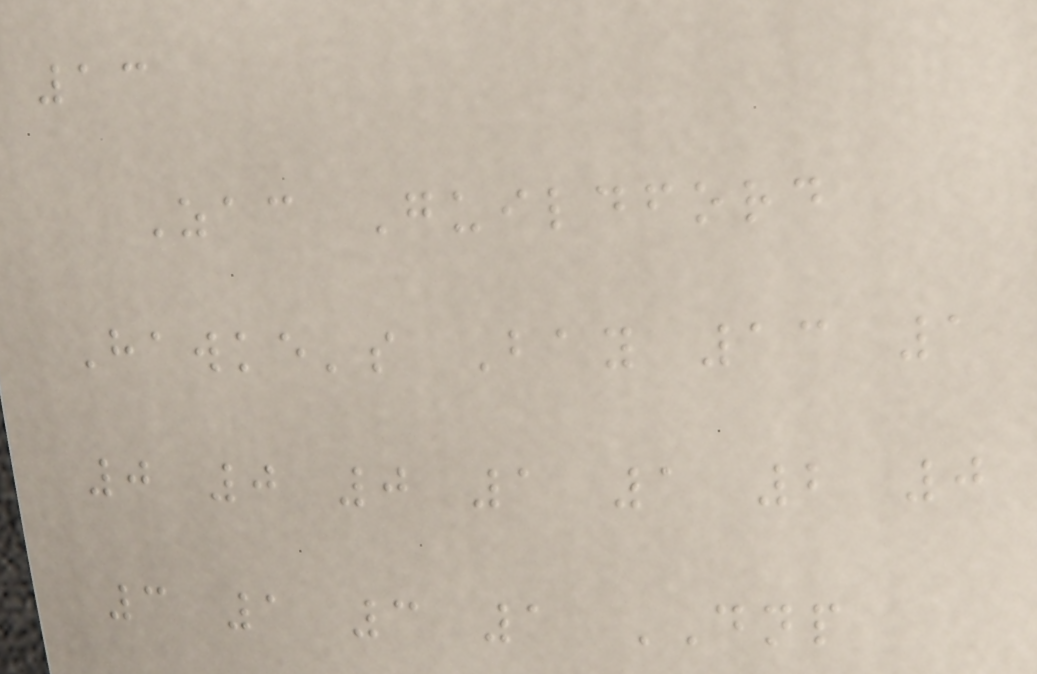13
Zac Guildford
Hawke's Bay 13 1
0 0 0 1 1 2 0
3 1 3 1 DNP
